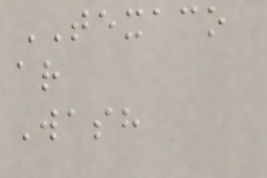TEXACO
ar
Wash
